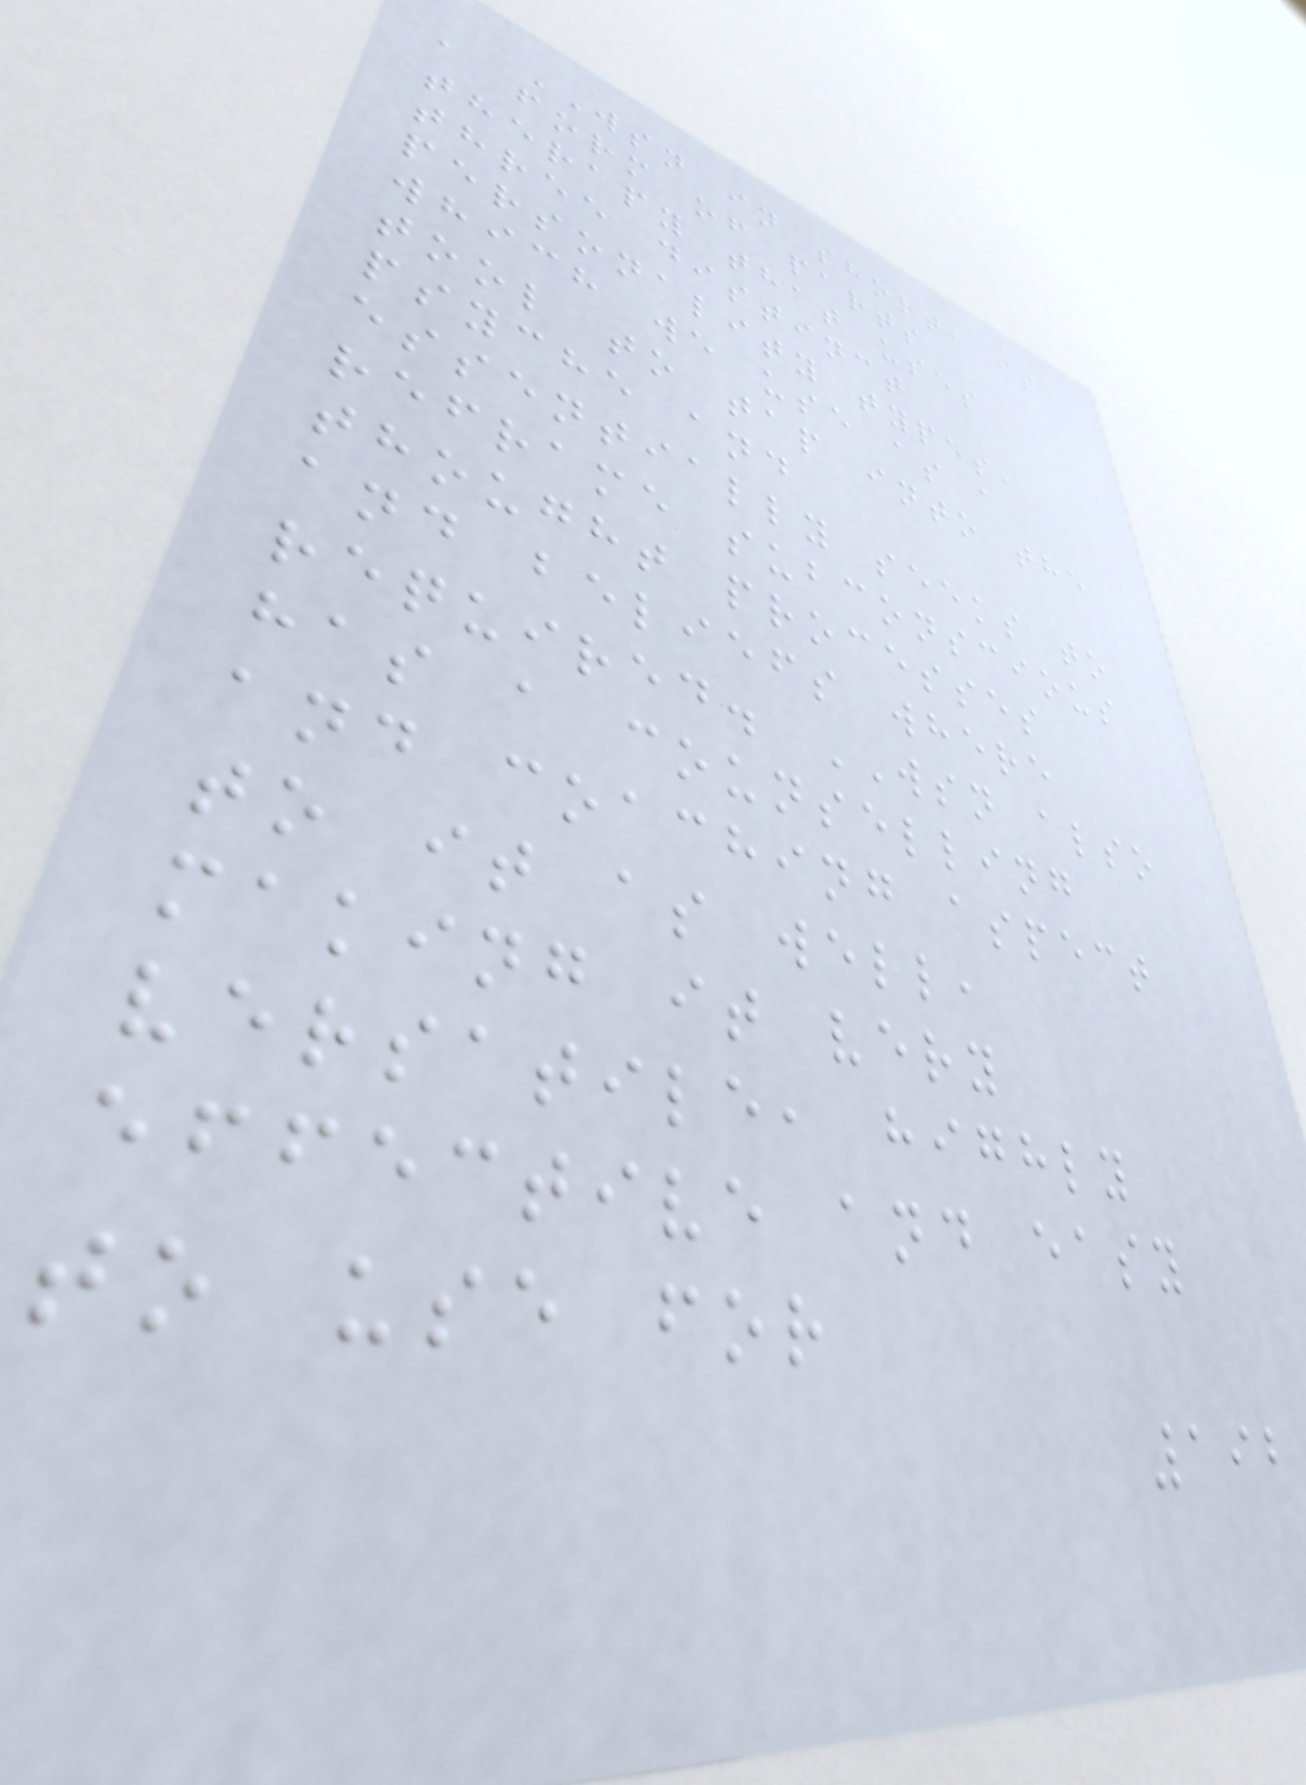WSN in short, is
a form of parts
therapy that uses
three distinct
personality types,
which we use as a
tool to tap into the
psyche and
essentially seeks to
reframe subconscious
thought processes
and beliefs where
required. WSN also
has a counselling
and coaching aspect
to it as well,
making it very
versatile, highly
effective and easy
to use for
192
